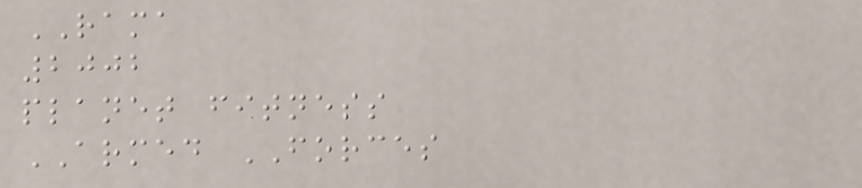RAMA
2002
planet fitness
ARMED FORCES
